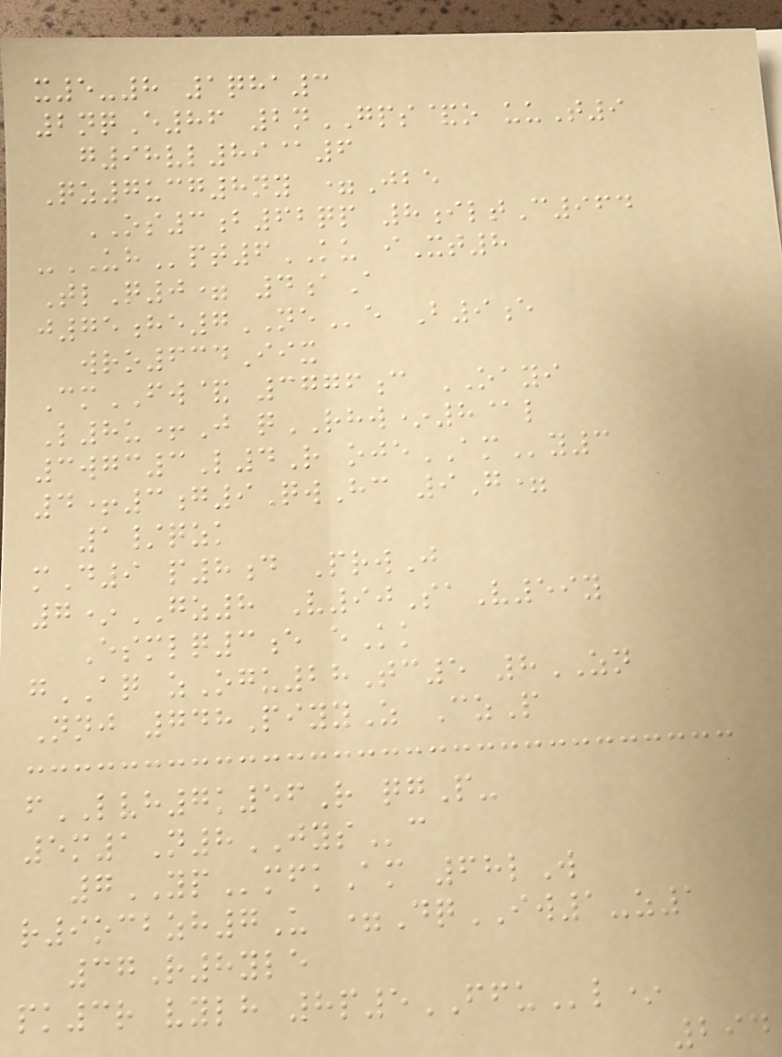x5-8 1qha3
2nqE86 2nGPS&o uuT9
g98vl89@6
Qz7ucg8ny =Jbe
OS3b62qp 8iltC964
-UHpt6KU iXt8
TlQ0= 4aA
j75he7NEe B9e
wro634Iix
CmFW& 3776c OAYI
L8u+J qRHW*8@l
3wgc3L4R ojeAMy3
4+3g9QwHc 9G=
1/qzk
mD9 p8d PrwJ
7*GZ8 V90SaV59y
Esmlq3e eKk
gAQ zOgu28Tc5 8ZN
Nnj 748PiyyZ CzP
fLVH7k56R qgP-
5m1N8JYSc
7YPmfkAm 68lW
r9ocbzh7U =DqIW1-z1
37R8yle
pk3r vylh 8p5FFUl*
294
